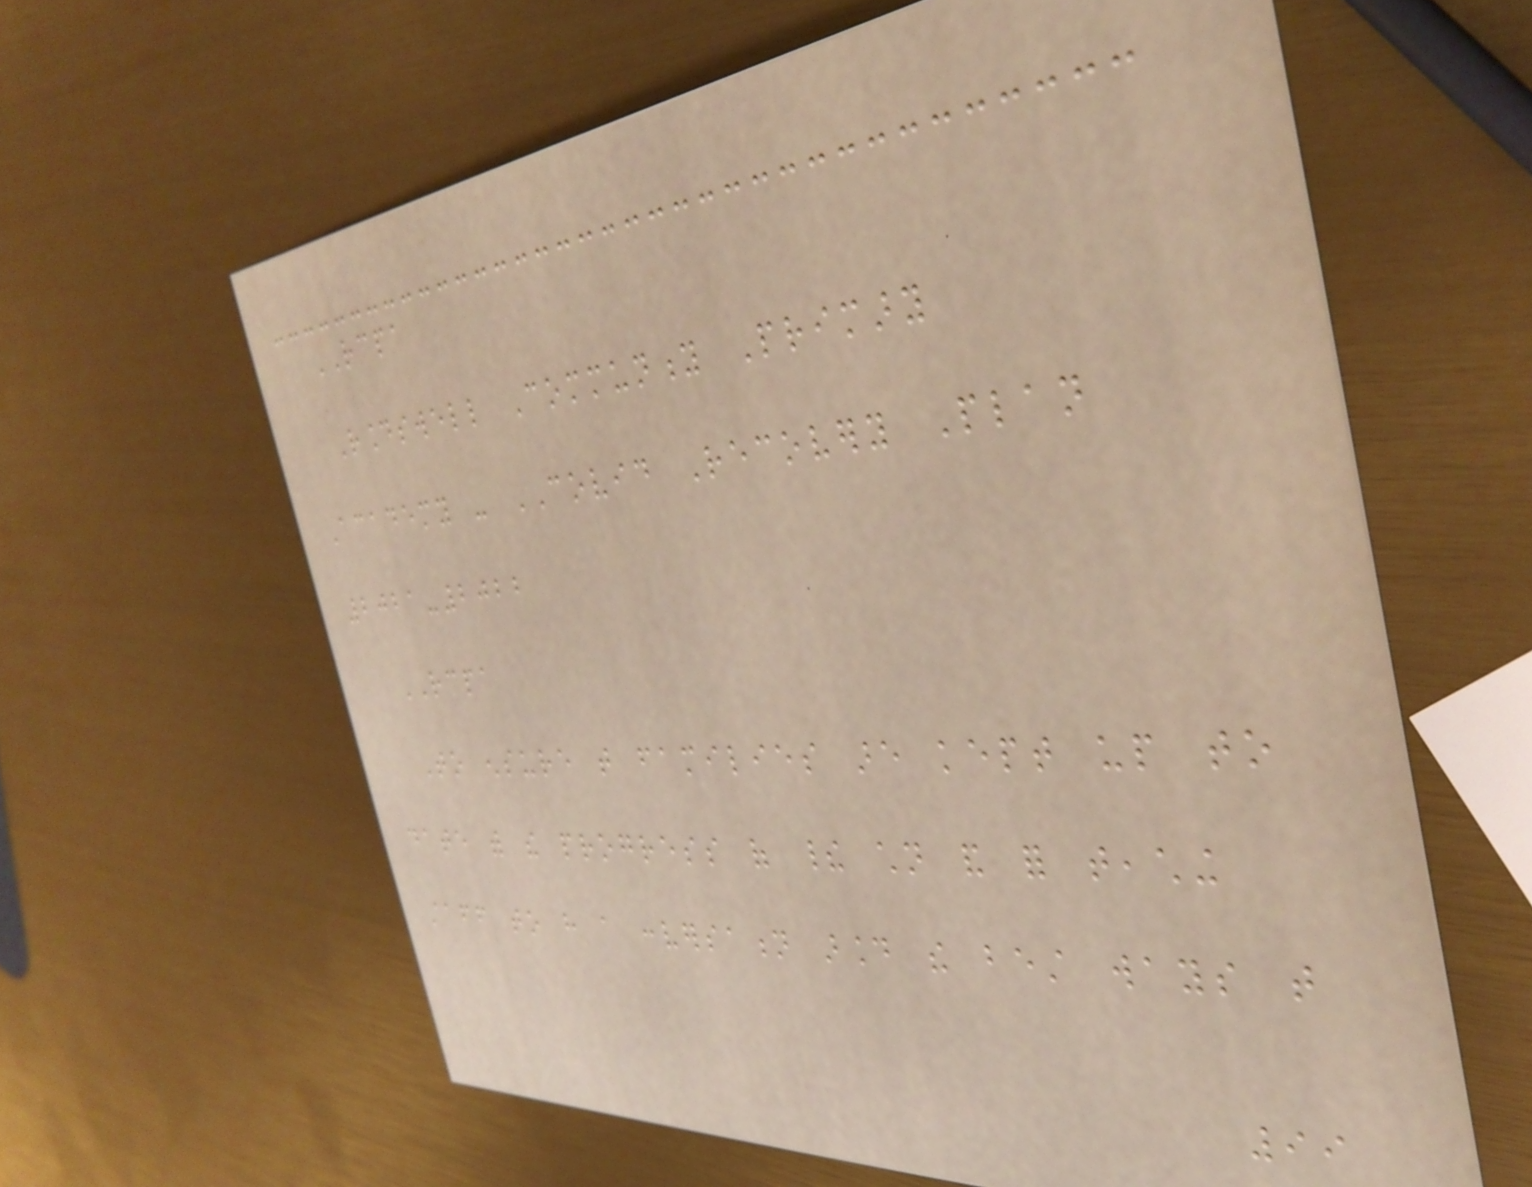RCPA
Roundswell Community Primary
Academy - COVID Recovery Plan
2021-2022
RCPA
To ensure that families are kept up to
date with the progress of their children and for teaching
staff to have a conversation around the best ways that
99
